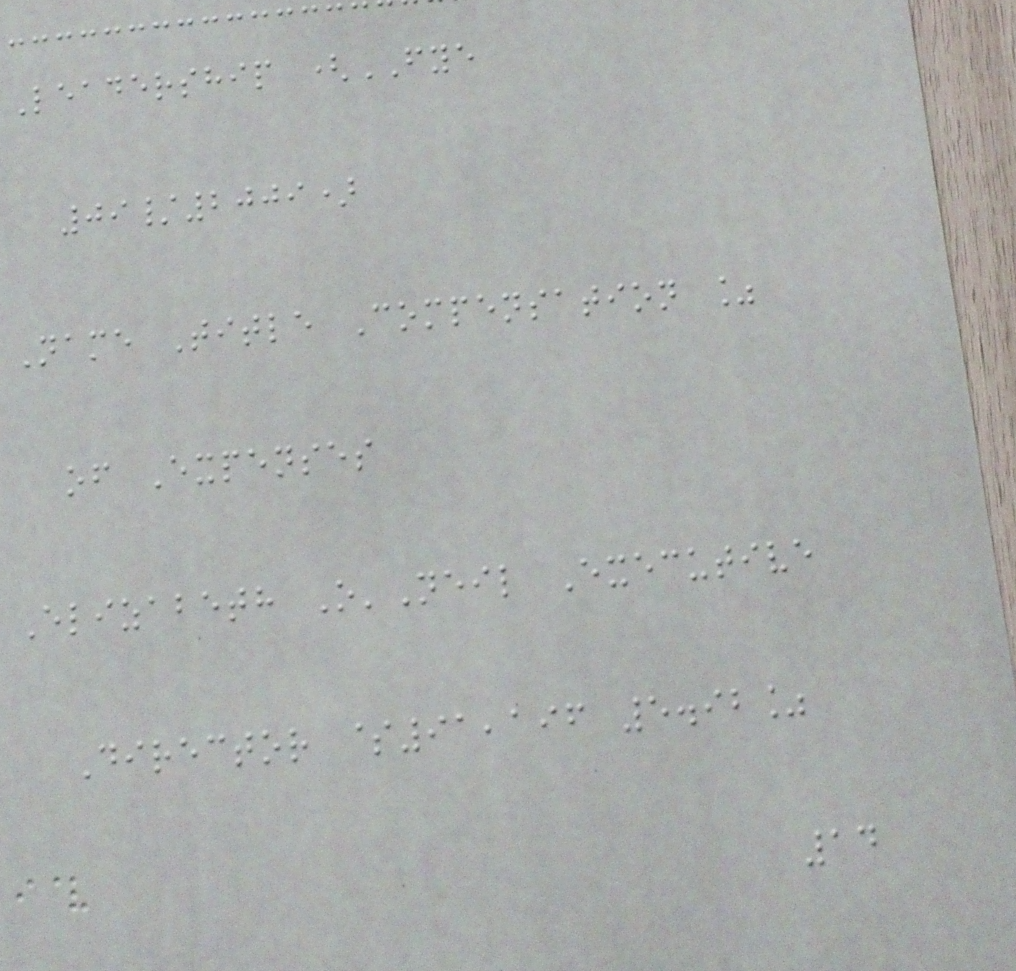Leadership (FYE
09/2009)
Name Title Compensation %
of Expenses
Elizabeth O'Neil Executive
Director $91,196 5.92%
14
